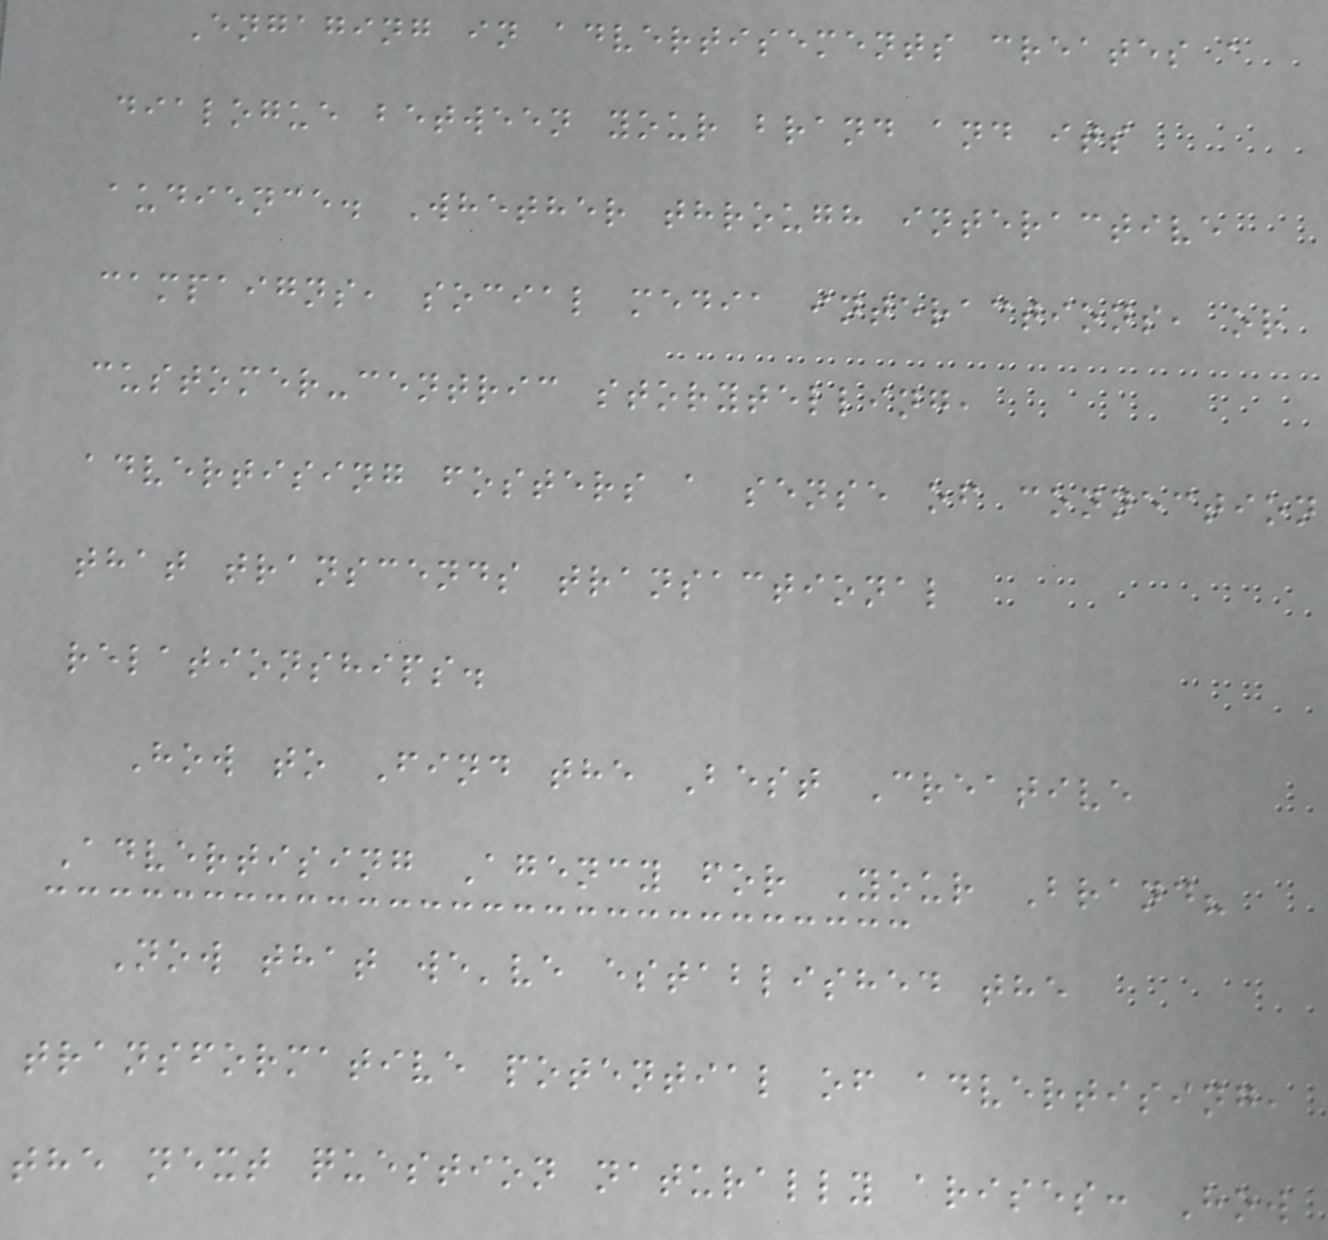Engaging in advertisements creates a
dialogue between your brand and its
audience. Whether through interactive
campaigns, social media interactions, or
customer-centric storytelling,
advertising fosters a sense of connection
that transcends transactional
relationships.
How to Find the Best Creative
Advertising Agency for Your Brand?
Now that we've established the
transformative potential of advertising,
the next question naturally arises: How
